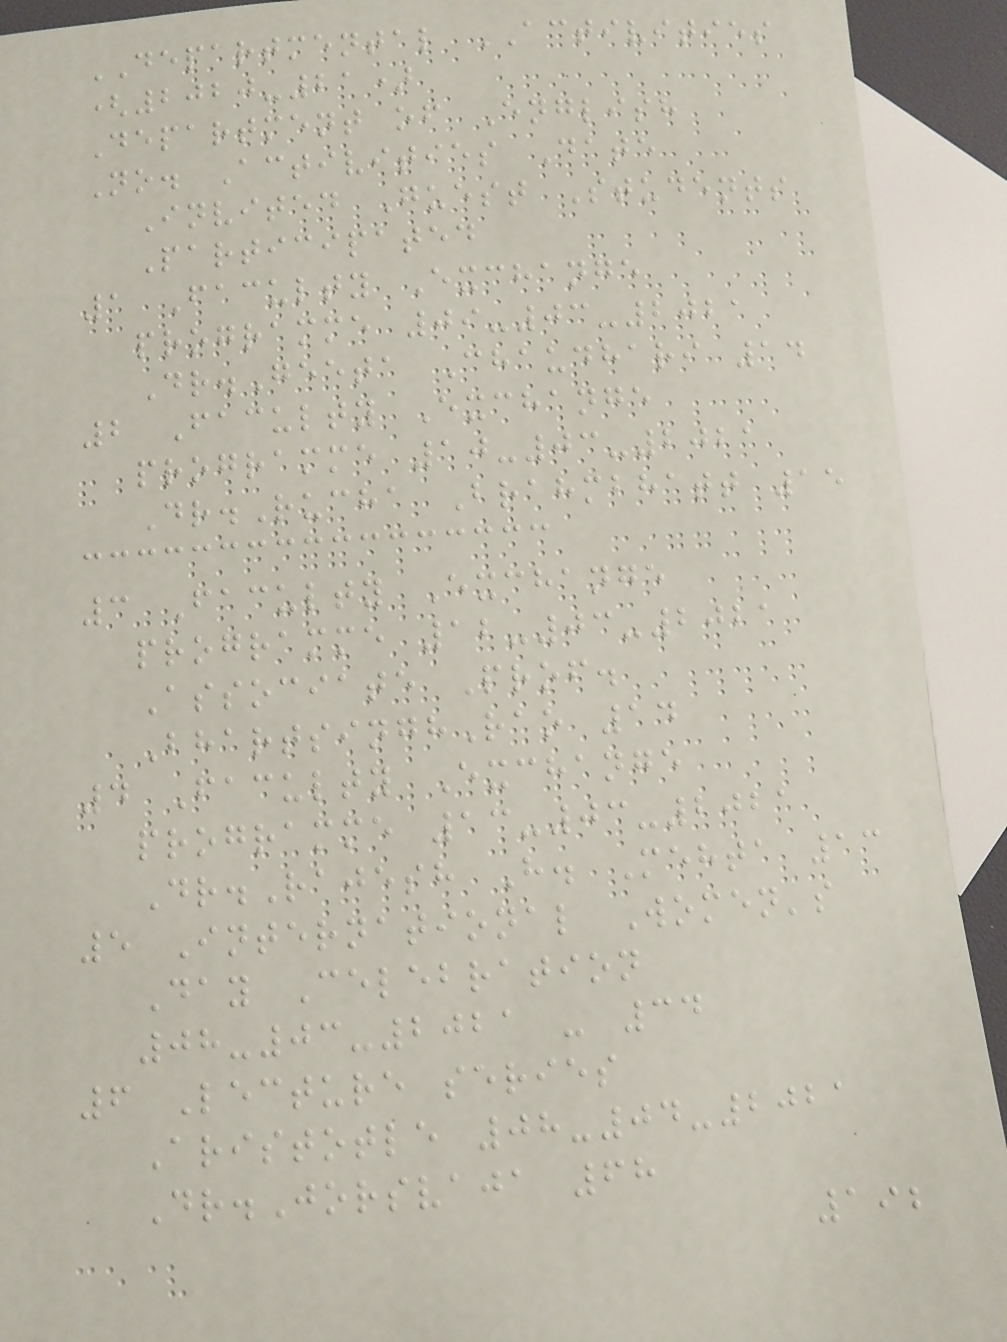DEPARTMENTAL ACTIVITIES
(2020-21)
Department of English
No. Activities Date
Invited Guest Students
Participated
1 Faculty Exchange
programme 09-03-2021
Dr.Geeta Chaudhari 14
2 Faculty Exchange
programme 10-03-2021
Dr.Rucha Brahmbhatt 15
3 Faculty Exchange
programme 12-03-2021
Associate Prof.
BhartsinghRao 14
4 Faculty Exchange
programme 13-03-2021
Dr.Rajesh H. Mehta 13
5 International Women's
Day Celebration
08-03-2021 - 34
6 Lecture series
Aristotle 08-04-2021
Dr.Jorsvaja 68
192
